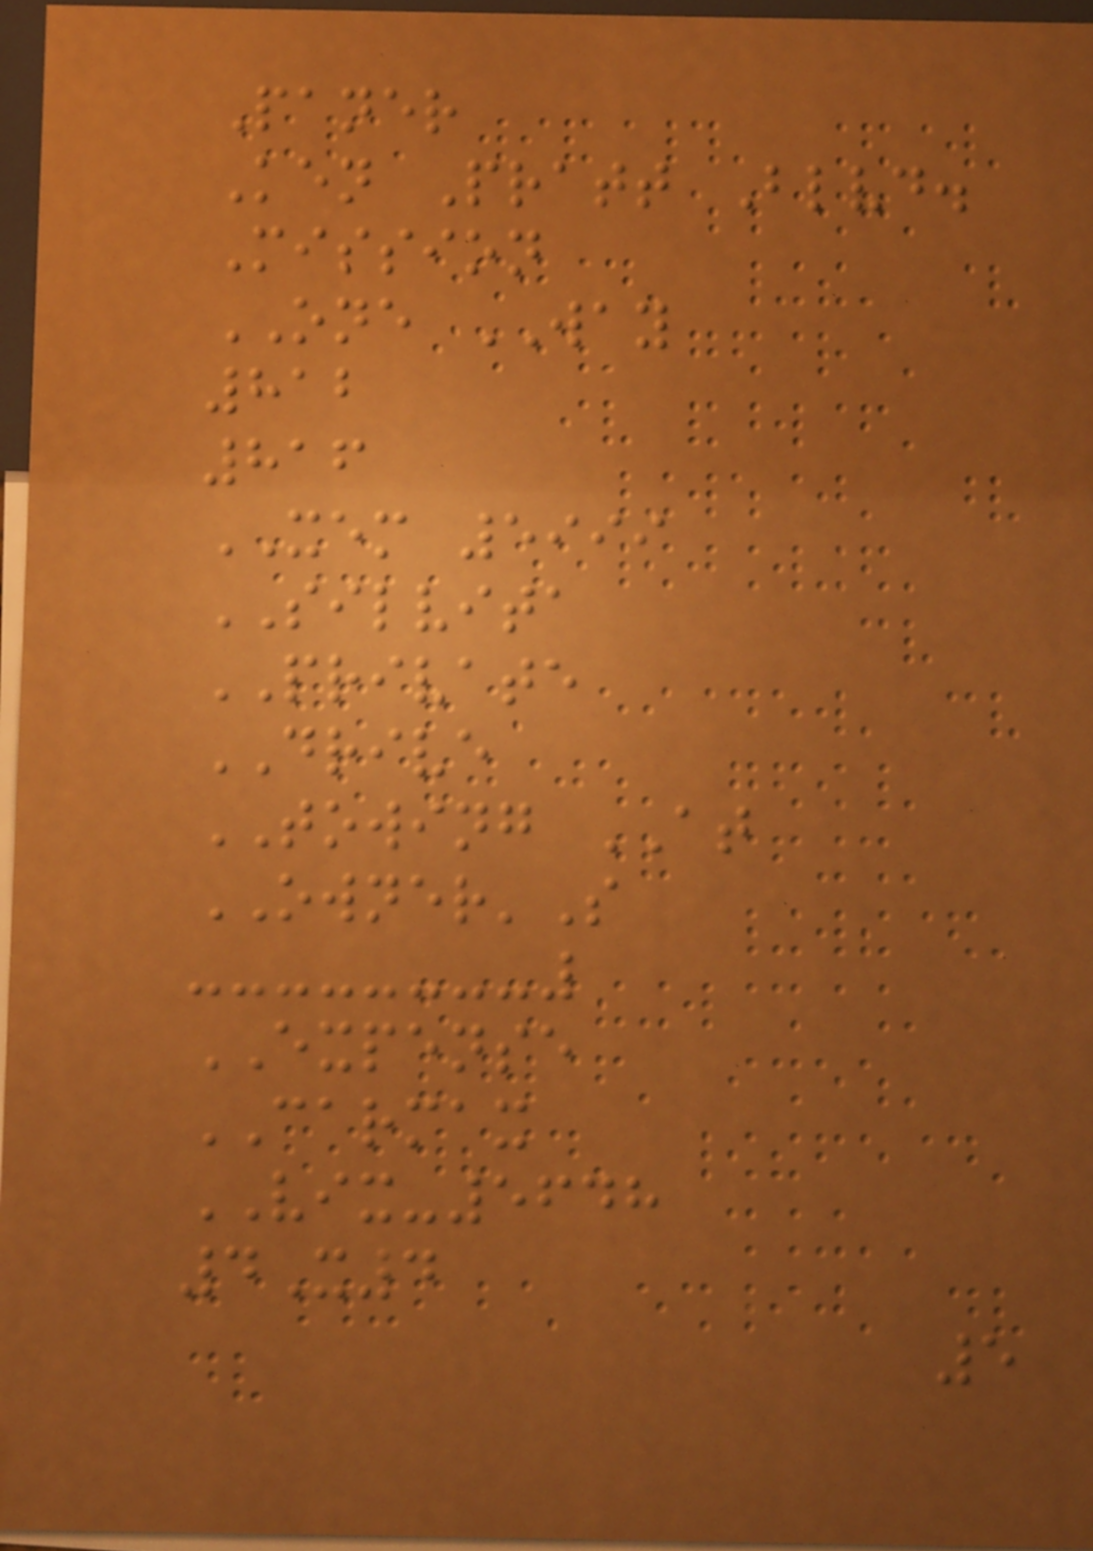Paner
Ken Pratt Blvd.
Mission
ONE WAY
812
816
XEM 5999
SILVITA
PRIVATE
DRIVE
TOWING AT
OWNER'S
EXPENSE
CARMAX
VIX-5648
4X4
5
